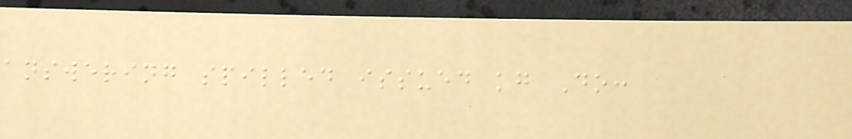answering spilled issued kg Do:
